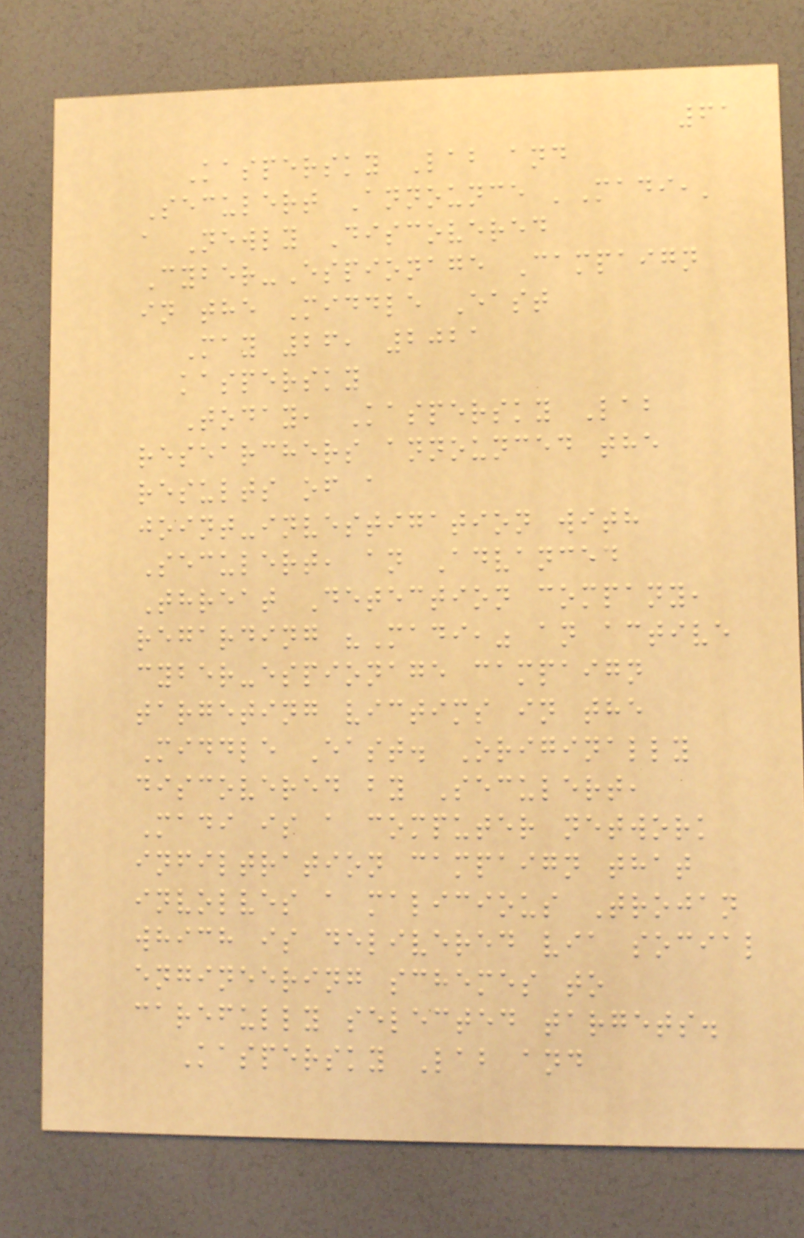61
Kaspersky Lab and
Seculert Announce 'Madi,'
a Newly Discovered
Cyber-Espionage Campaign
in the Middle East
May 26, 2021
kaspersky
Today, Kaspersky Lab
researchers announced the
results of a
joint-investigation with
Seculert, an Advanced
Threat Detection company,
regarding "Madi," an active
cyber-espionage campaign
targeting victims in the
Middle East. Originally
discovered by Seculert,
Madi is a computer network
infiltration campaign that
involves a malicious Trojan
which is delivered via social
engineering schemes to
carefully selected targets.
Kaspersky Lab and
